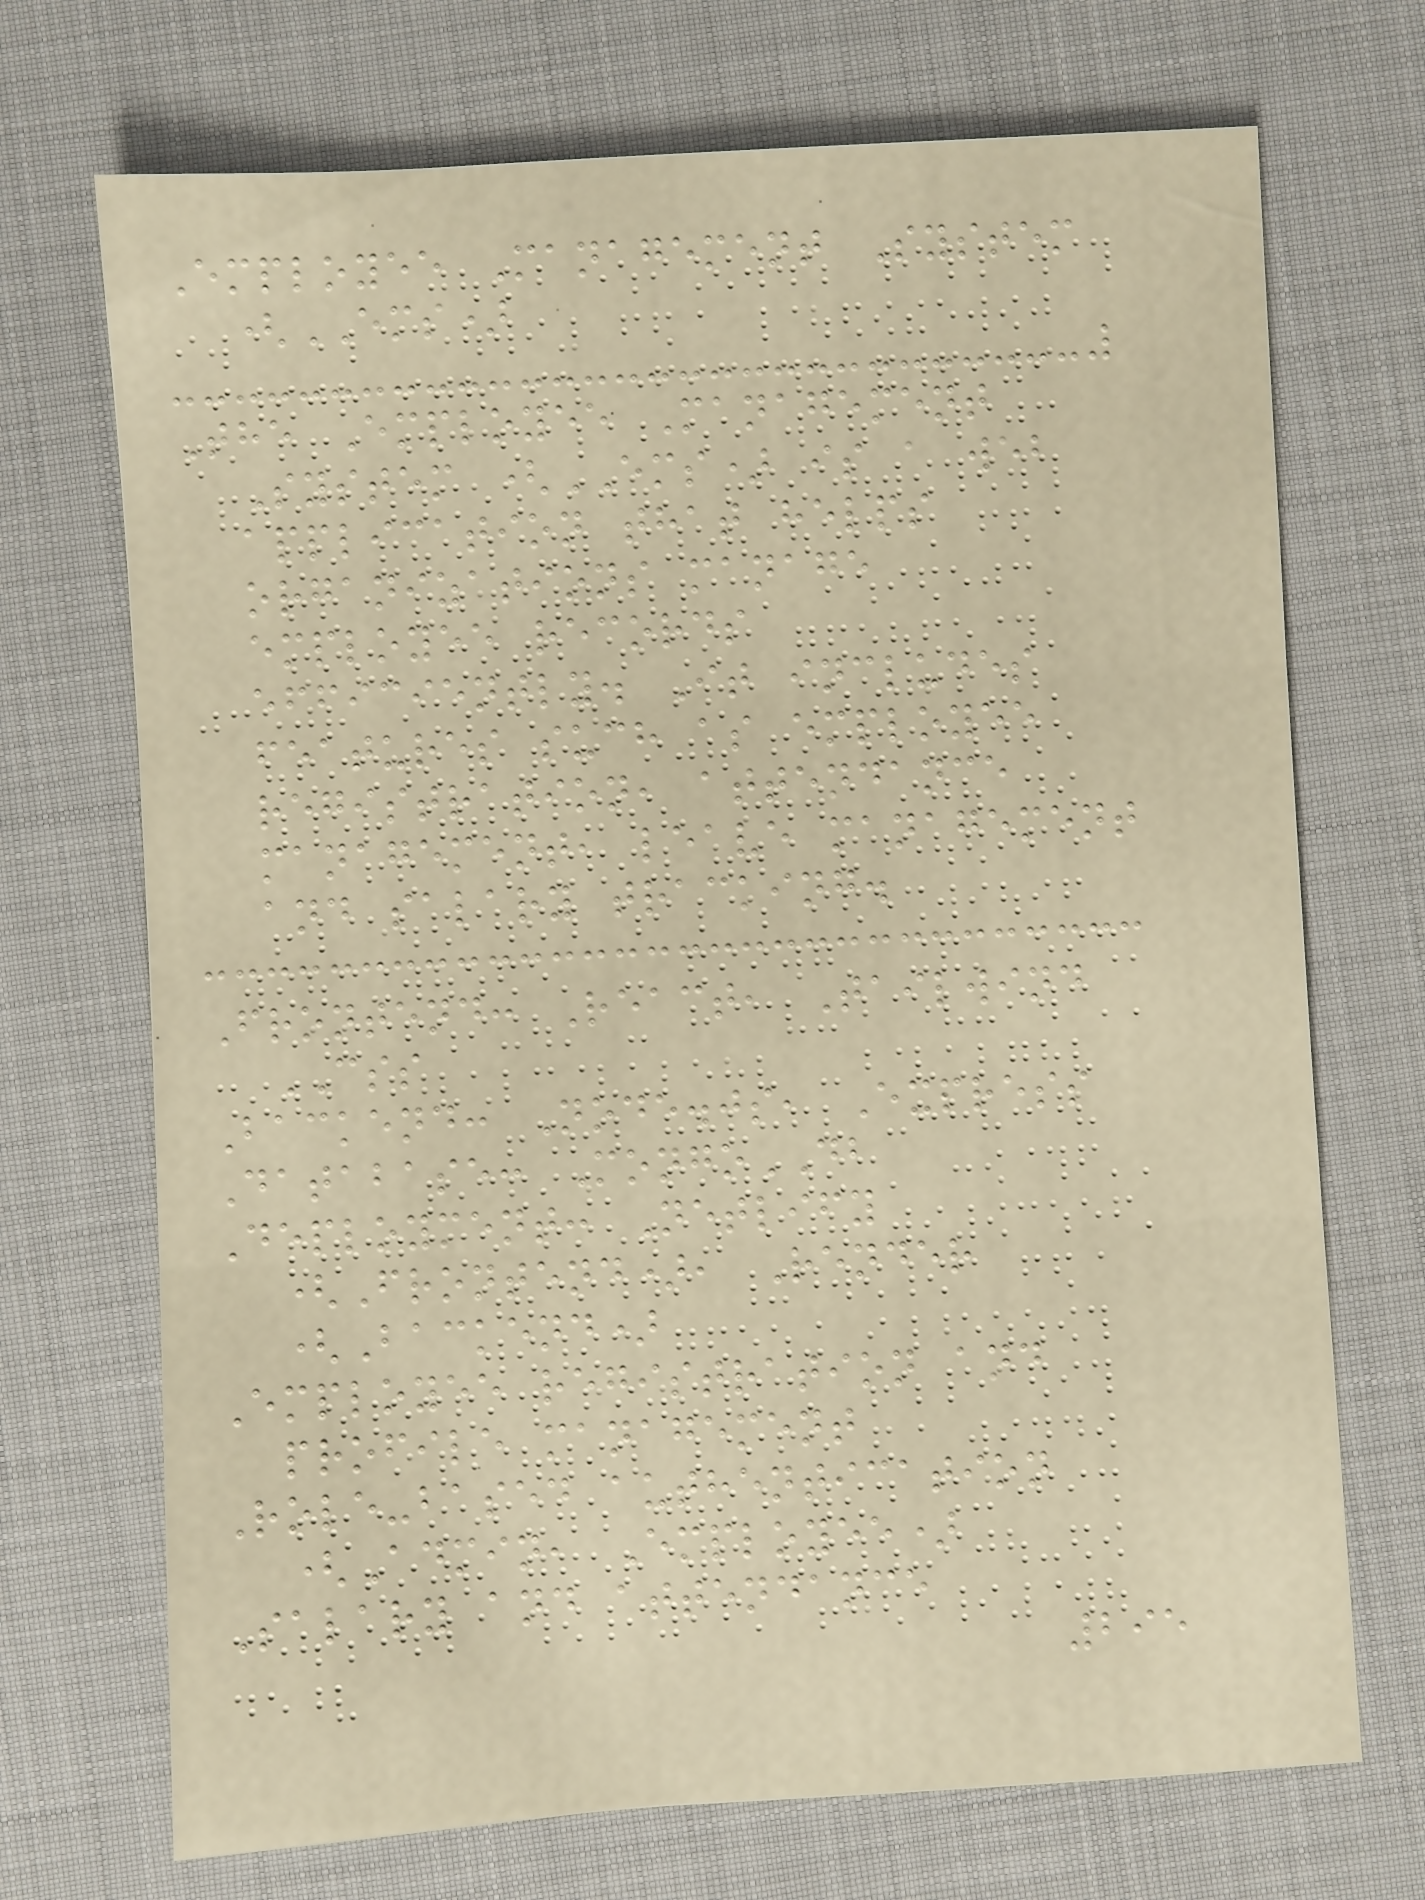Employee Management System
(EMS)
The Employee Management
System (EMS) is a web
application that helps
organizations manage
employee records
efficiently. It includes
features such as employee
registration, attendance
management, leave management
and salary tracking.
Frontend: React, Tailwind
CSS
Backend: Node.js, Express
Database: MongoDB
Deployment: Netlify
(Frontend), Render
(Backend)
Employee registration and
profile management
Role-based authentication
(Admin, Employee)
Salary and attendance
295
